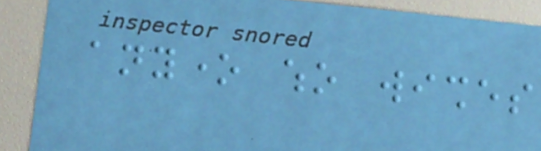anyone who wishes
